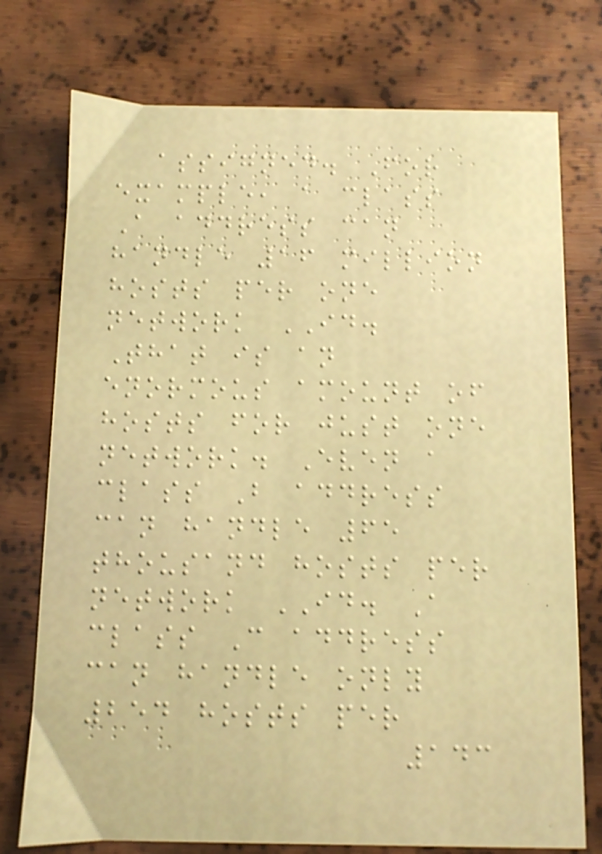assigned. For
example, a class
A address can
handle 16 million
hosts per one
network ID.
That is an
enormous amount of
hosts for just one
network. Even a
class B address
can handle 65
thousand hosts per
network ID. A
class C address
can handle only
254 hosts per
143
